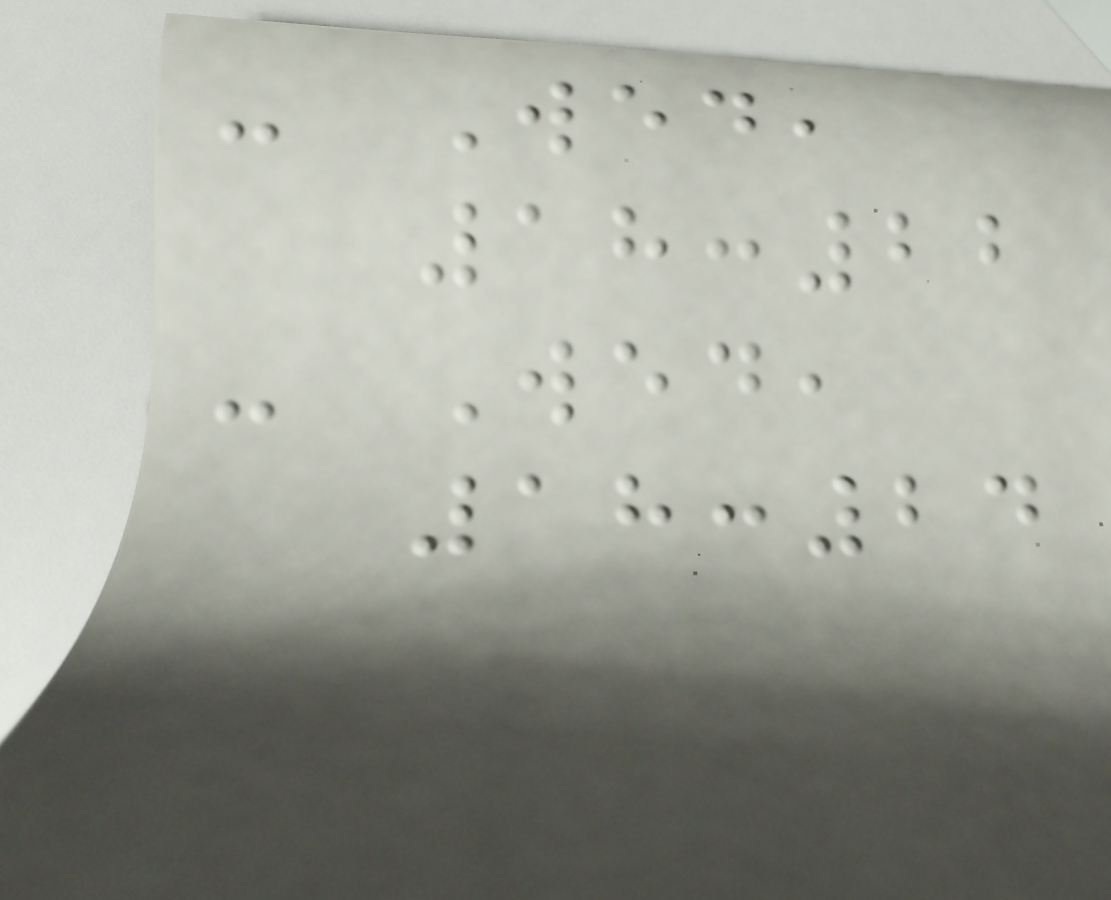- Wed,
18:22
- Wed,
18:24
